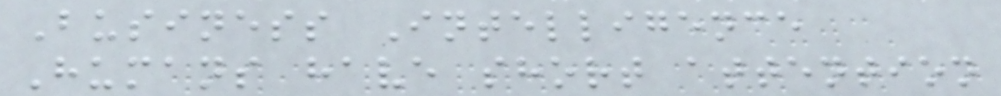Business Intelligence
Humans have short attention
